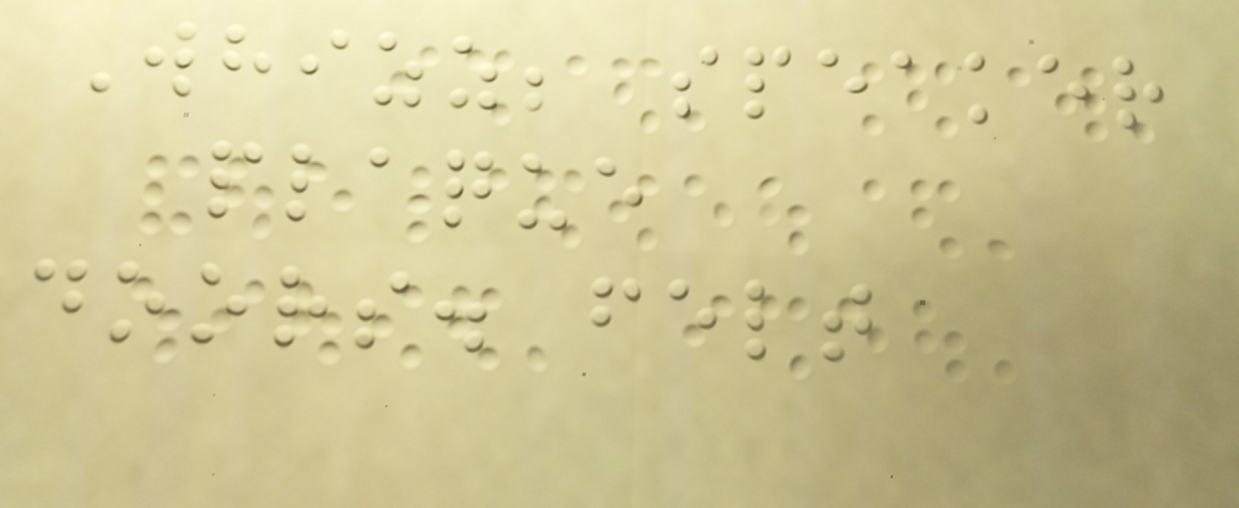Whizz; speaker
plaque
doors. felt
